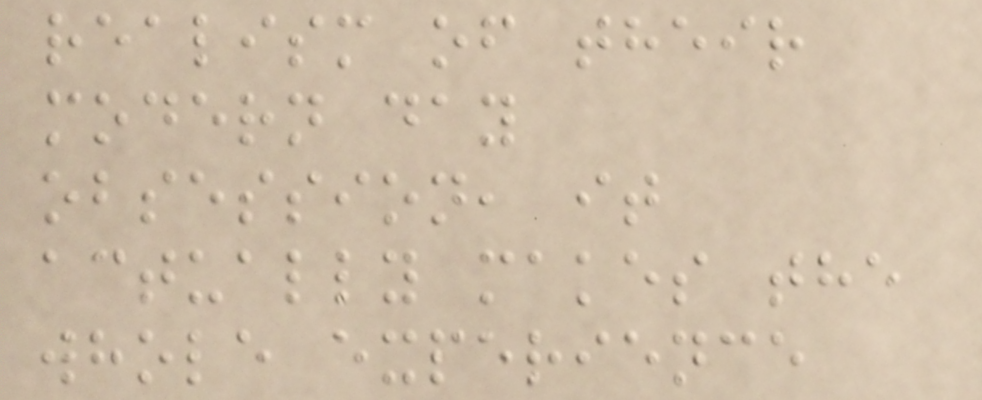realism of their
modern day
obsession, it
actually makes the
whole experience
